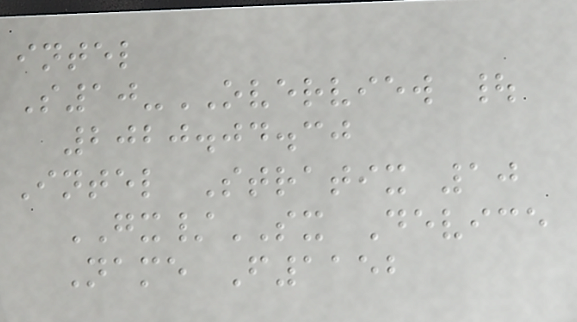intel
S10-OVERVIEW |
2020.04.30
Intel Stratix 10
GX/SX Device
Name F1152
